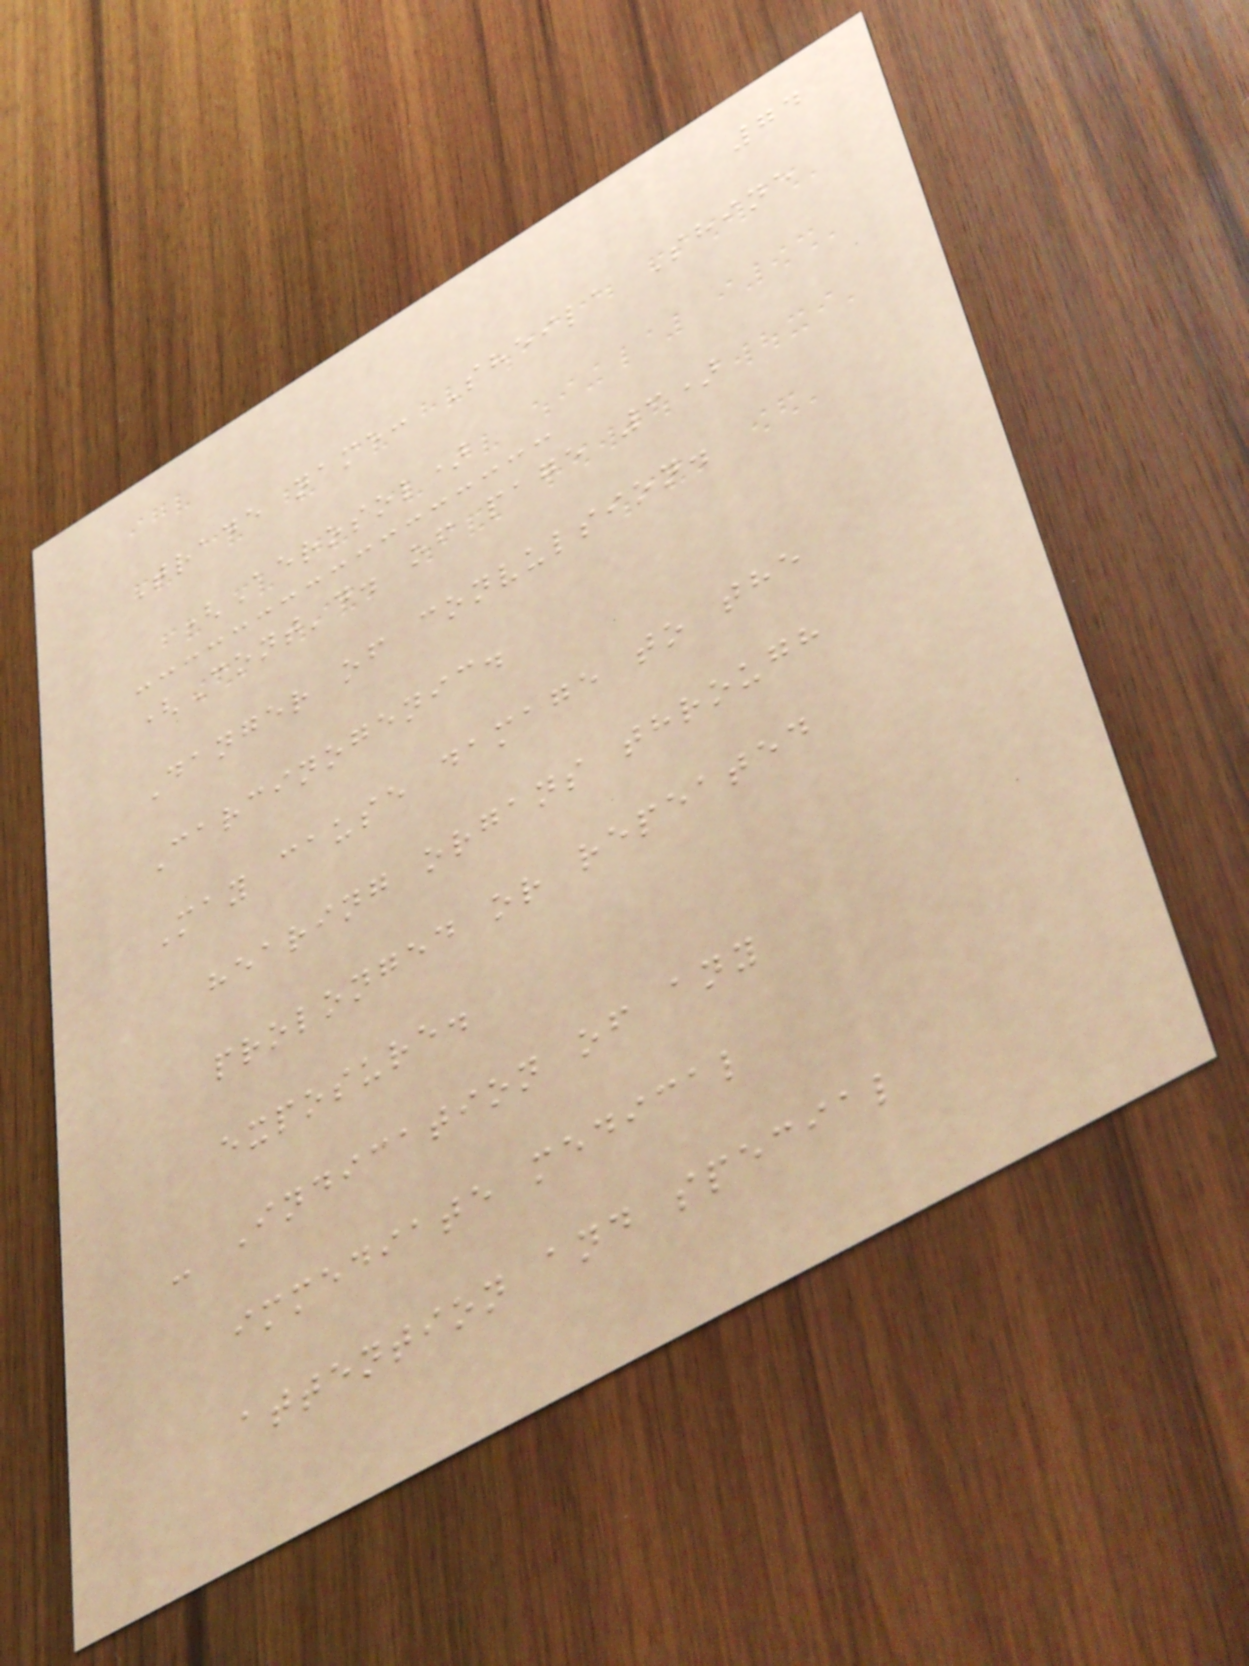74
Trade name: Sheila Shine
(Aerosol)
(Cont'd. of page 3)
Danger of convulsion.
Carcinogenic.
May cause damage to the
hearing organs through
prolonged or repeated
exposure.
- Indication of any
immediate medical
attention and special
